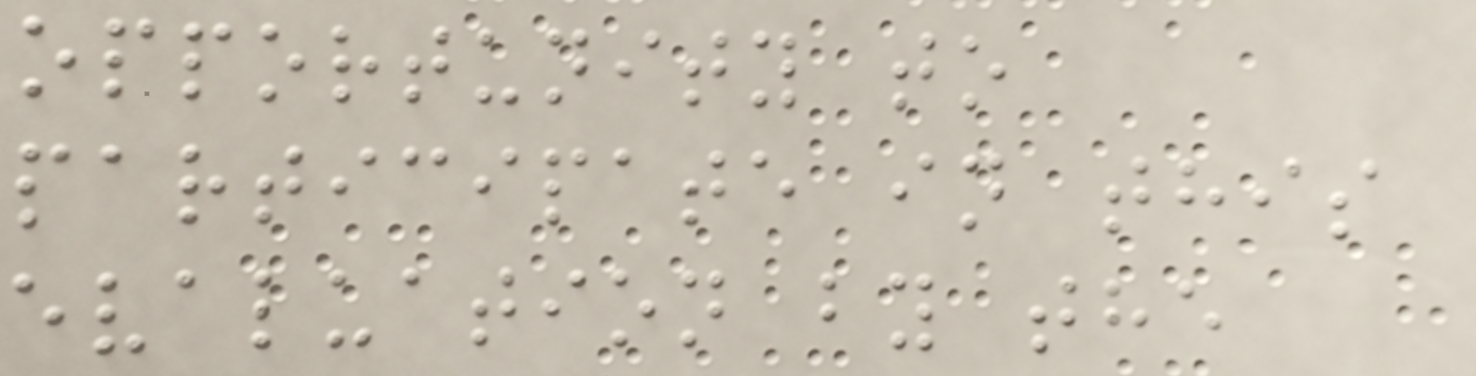opportunity to
participate in this
evaluation by the
